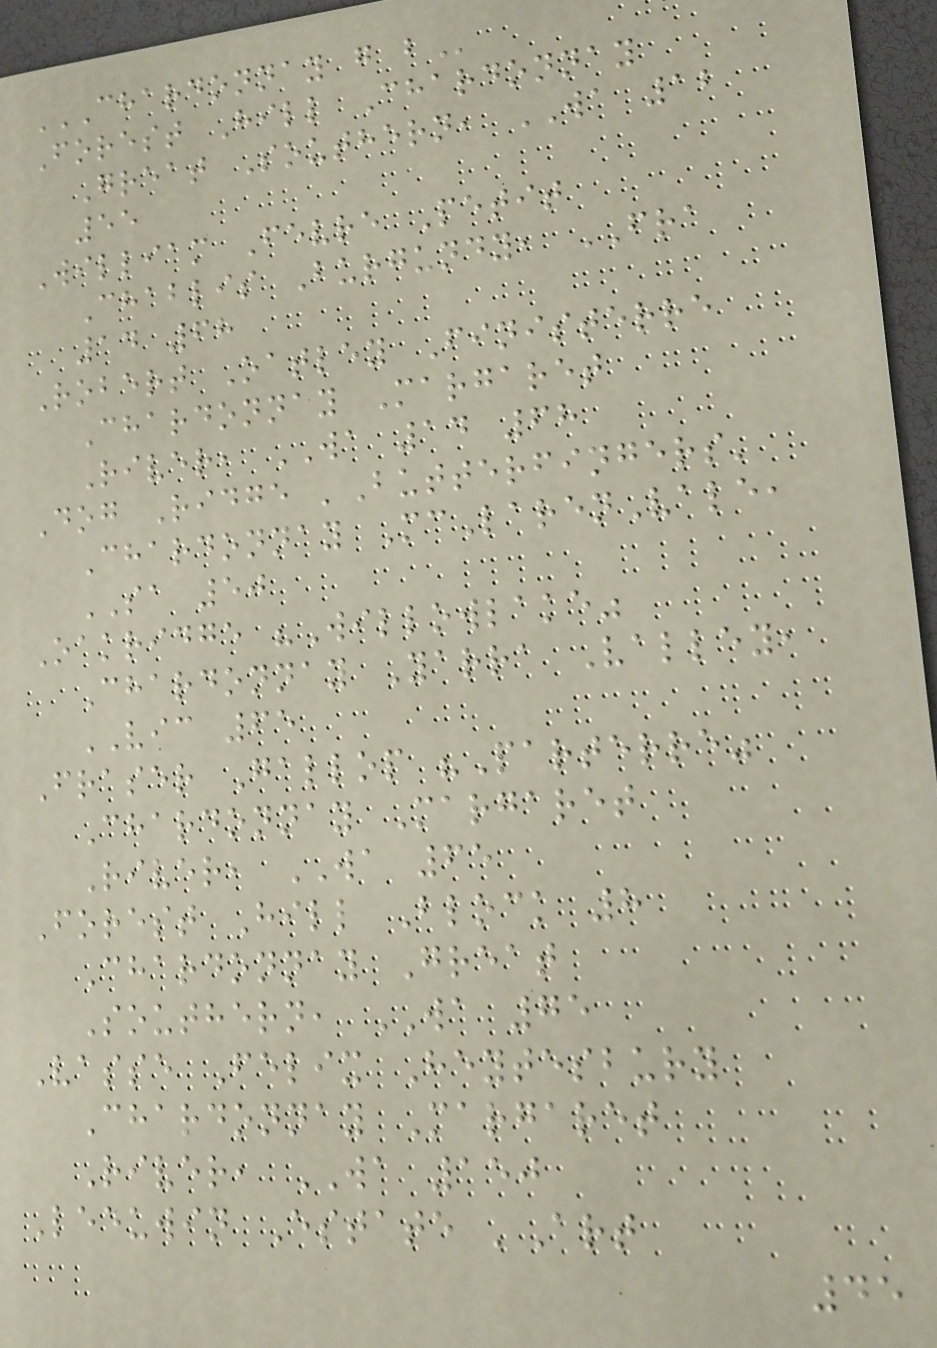CHARDONNAY G B
Forest Hill Chardonnay
Great Southern, WA 12
55
William Fevre Petit
Chablis Burgundy, FRA
14 68
Robert Oatley Finisterre
Chardonnay Margaret
River, WA 14 68
Dog Ridge 'Butterfingers'
Chardonnay McLarenVale,
SA 50
Oakridge "Willowlake"
Chardonnay Yarra Valley,
VIC 65
Fraser Gallop "Parterre"
Chardonnay Margaret
River, WA 65
Forest Hill Block 8
Chardonnay Great
Southern, WA 75
Vasse Felix Heytesbury
Chardonnay Margaret
River, WA 150
Leeuwin Estate 'Art
45
